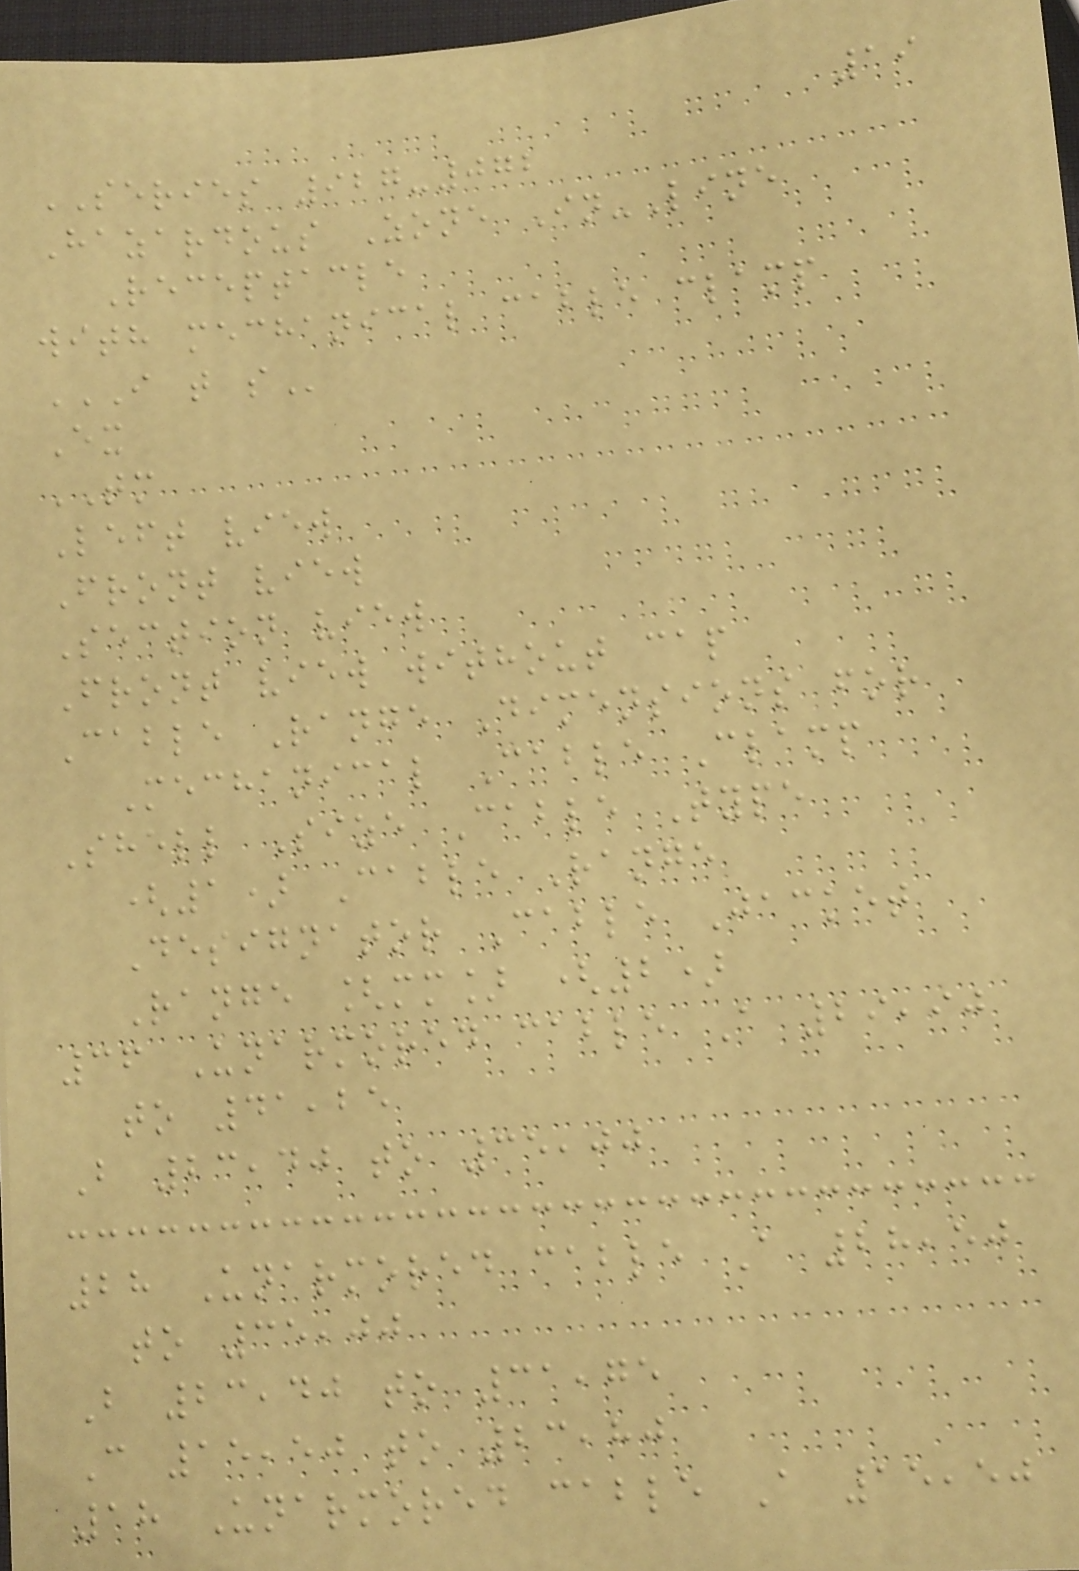19
SERIES 927-072
Hazardous Zone In-Line
Receptacle
with mechanical cable clamp
I T S
Ex
TM
Left view
Front view
Section view
Front view without cap
Cable Range Dimensions for
Mechanical Cable Clamp
Shell Size Cable Type
(1) Cable Range
Designator Cable Jacket
Range [mm] (2)
36 Unarmored cable A 29,90
to 41,25
B 23,40 to 35,00
28 Unarmored cable A 28,50
to 35,00
B 23,40 to 31,75
C 15,50 to 23,80
18 Unarmored cable A 15,50
